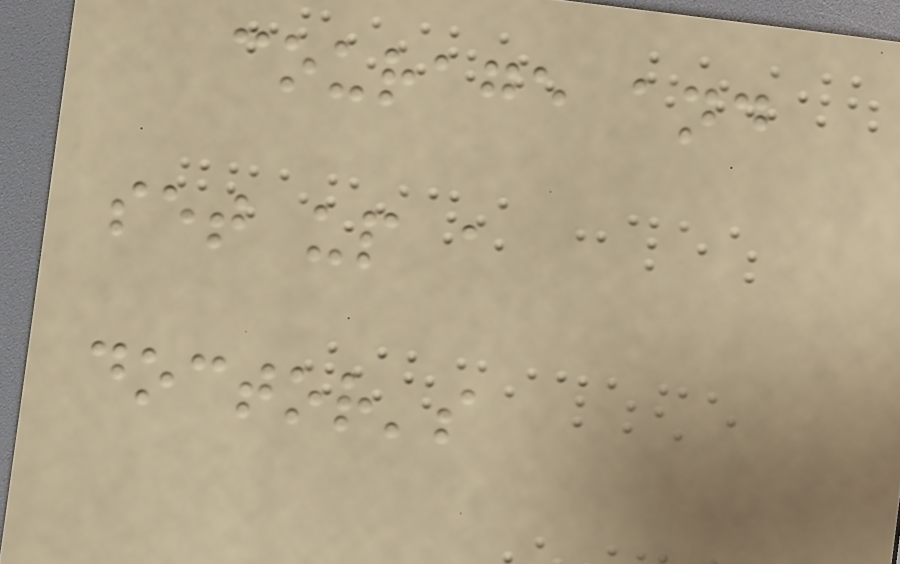courage and
set up a
doctor's
